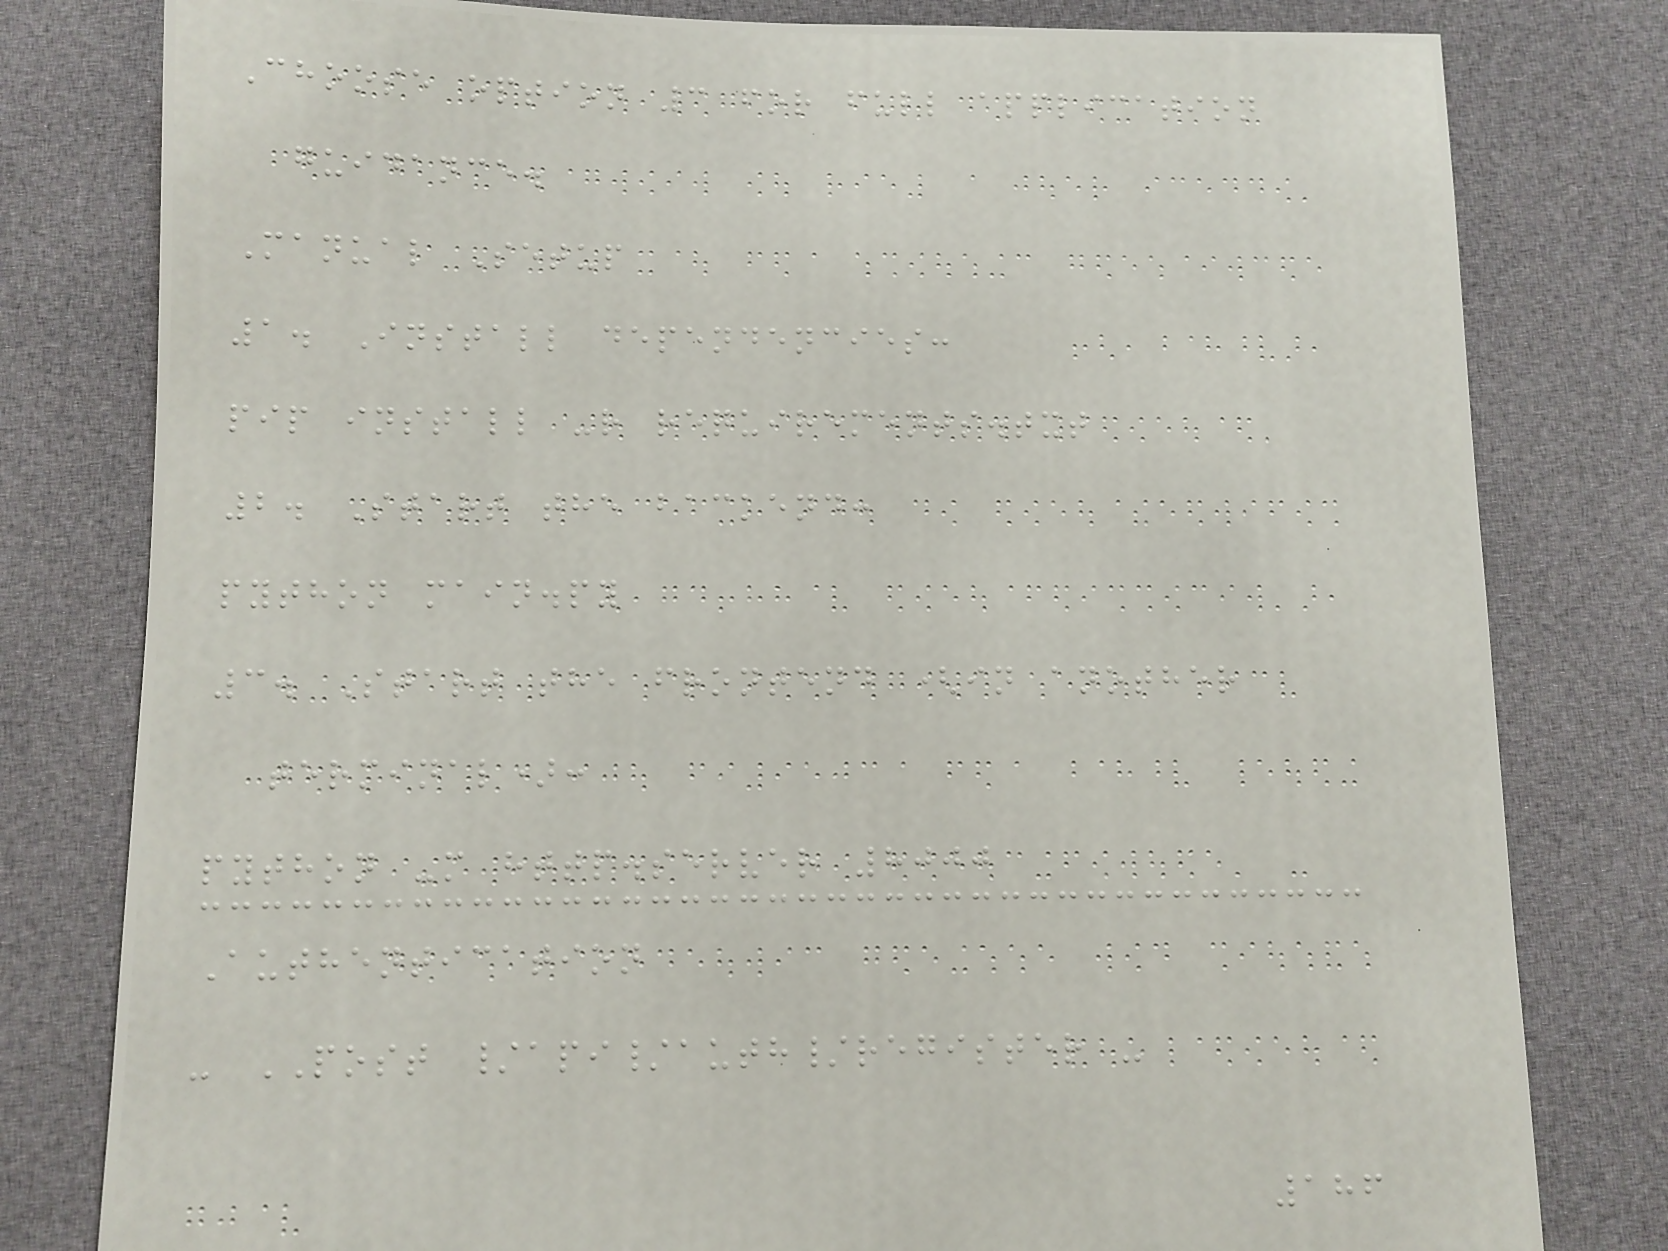Choose option 3 for full application
guidance.
Manual Setup
1. Install dependencies:
pip install -r requirements.txt
2. Start the backend:
python main.py
3. Start the frontend (in another
terminal):
python -m http.server 8000
Authentication
- POST /api/auth/register -
186
